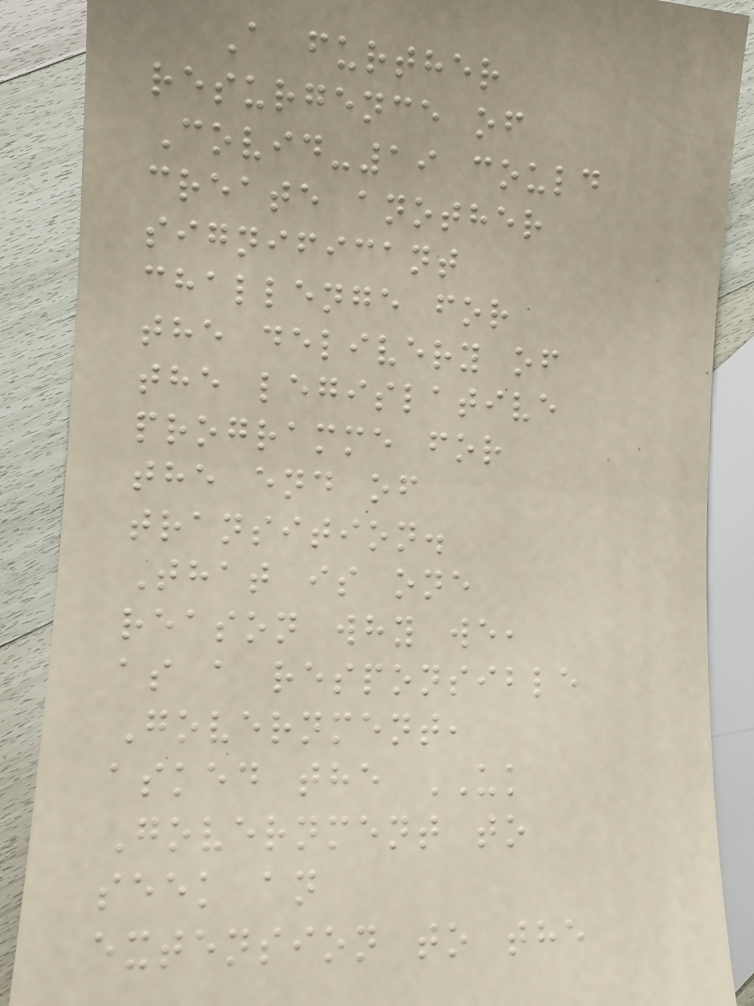A further
resurgence of
Covid-19 could
create another
significant
challenge for
the delivery of
the legislative
programme for
the end of
transition.
That is one
reason why we,
as a responsible
Government,
asked the UK
Government to
seek an
extension to the
